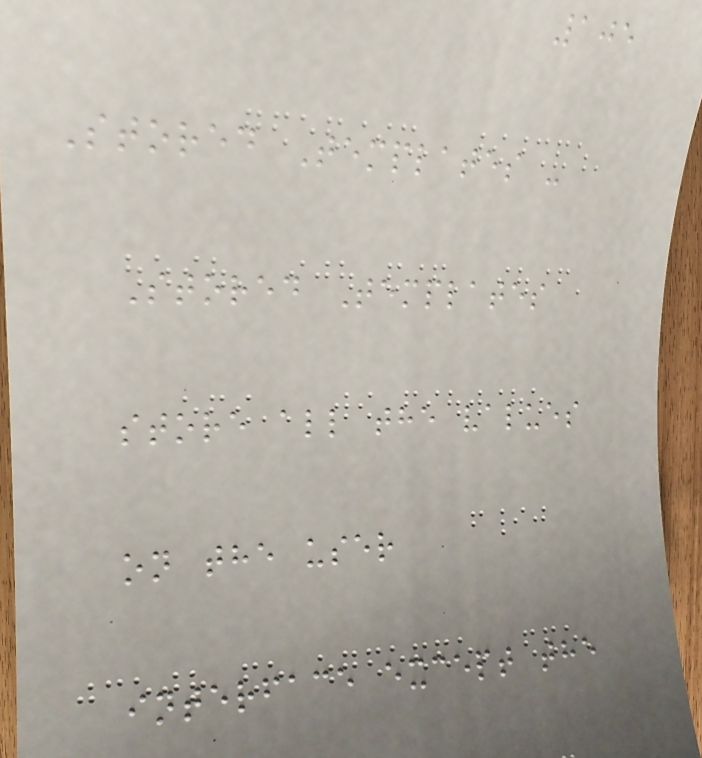105
Stored Templates -
Stored Templates
store all the values
on the user
interface except the
